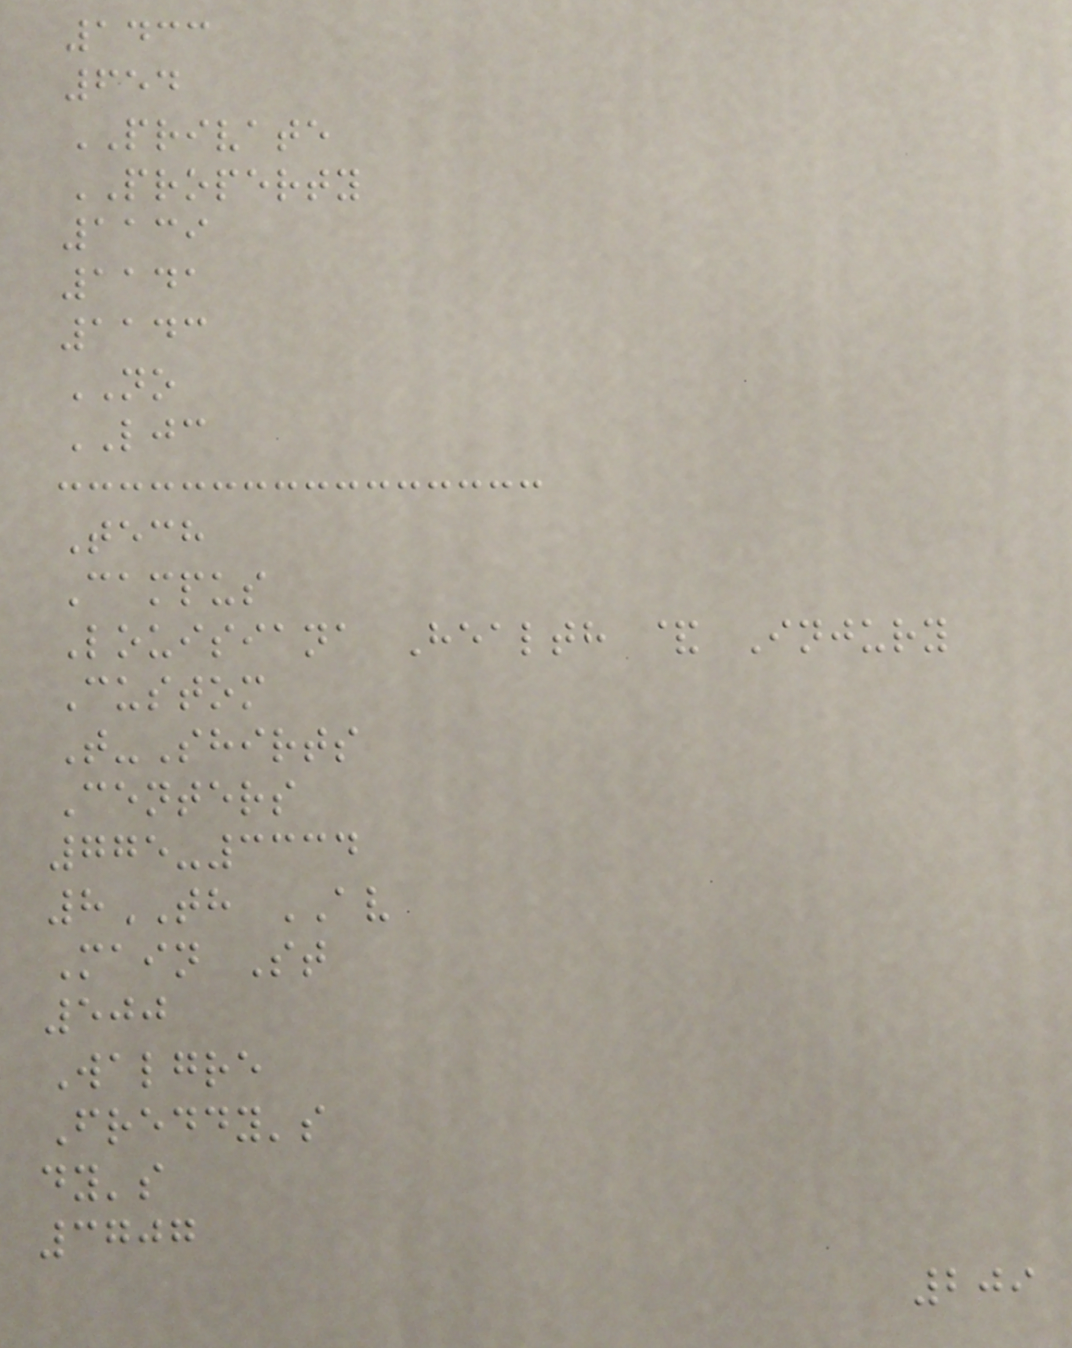1433
654
PRIVATE
PROPERTY
1139
1141
1143
NO
LJC
Tech
Campus
Louisiana Health & Injury
Custom
T-Shirts
Centers
775-3334
8TH AV
Main St
500
Walgre
Freddy's
dy's
3707
209
